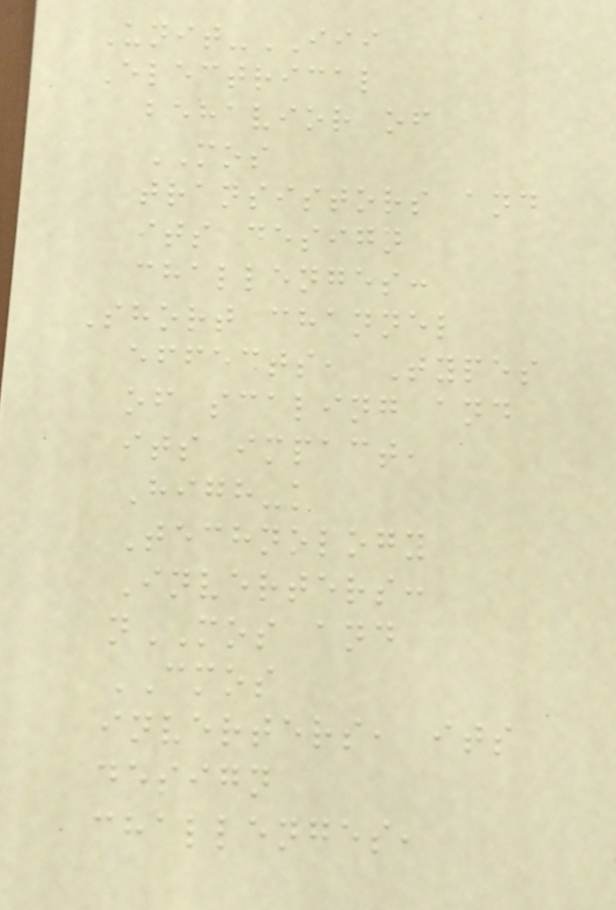Unit-III
Electrical
behavior of
MOS
transistors and
its design
challenges:
Short channel
effects, Types
of scaling and
its impact,
High-k
Technology
Inverters:
nMOS and
CMOS
inverters, its
design
challenges,
